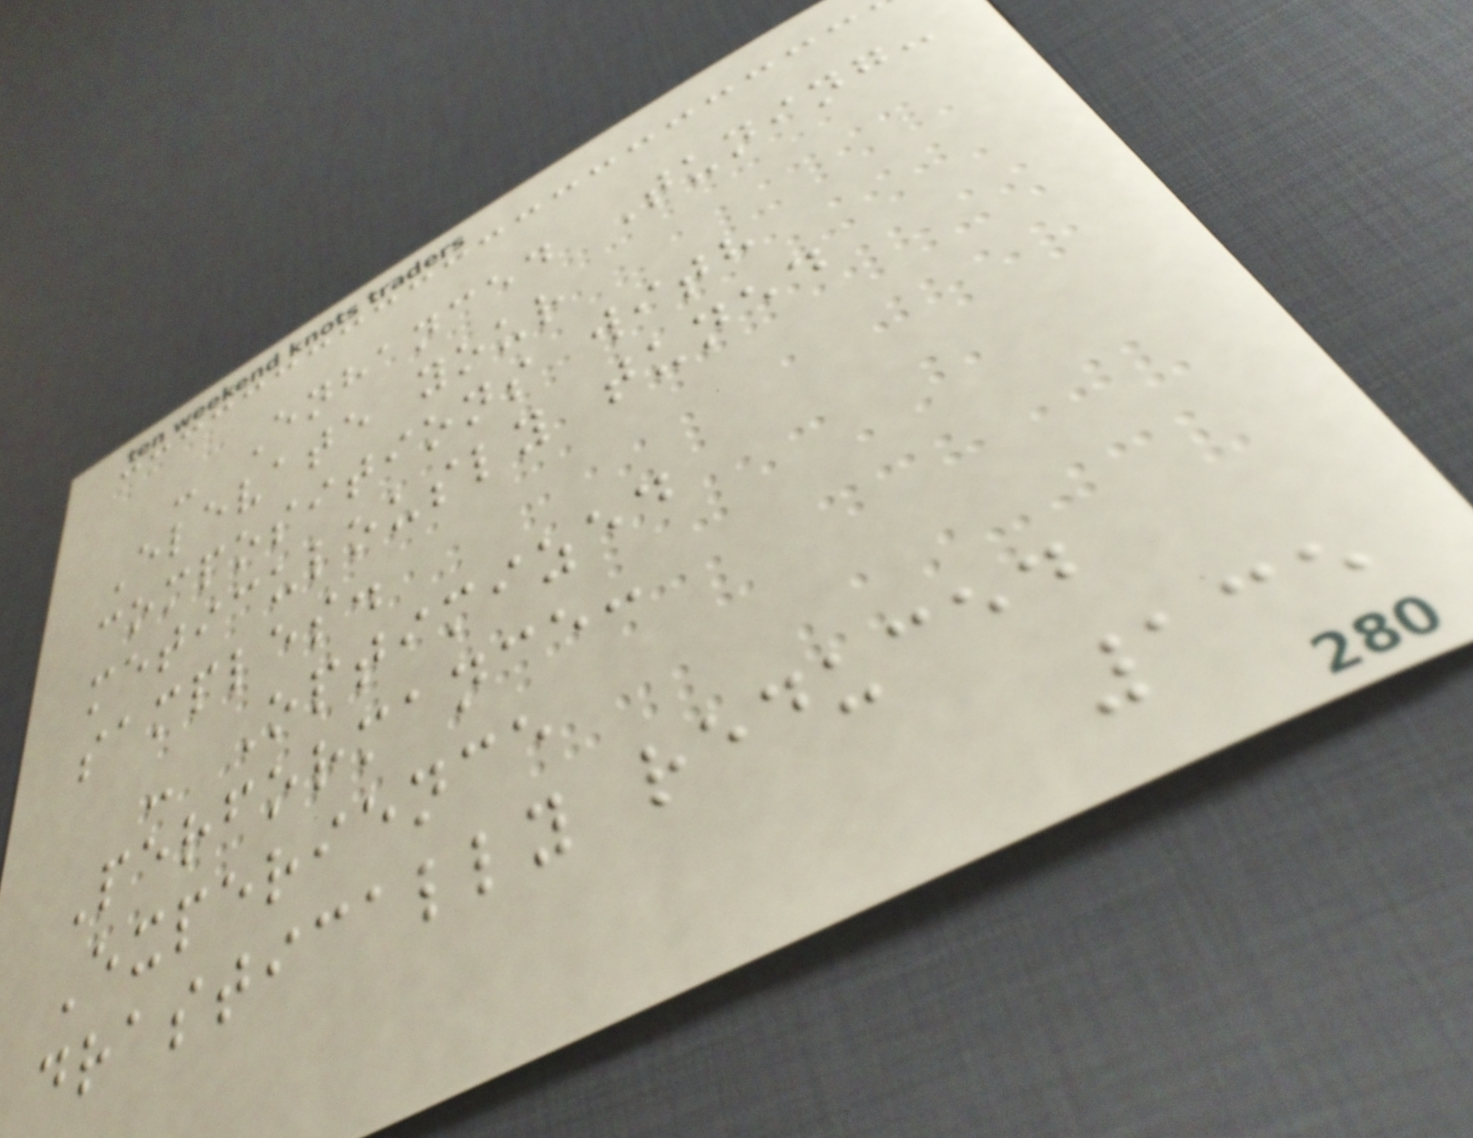- Enhanced Tuning:
Elevate your
compositions with
meticulously tuned
samples.
- Optimized
Performance:
Experience
drastically reduced
135
